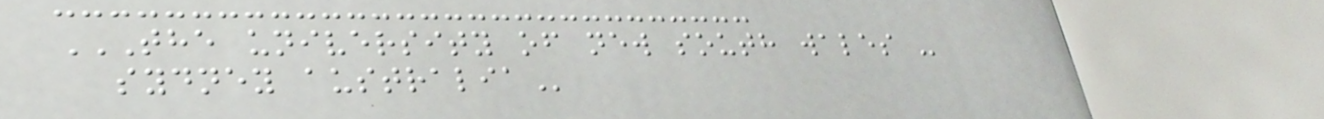THE UNIVERSITY OF NEW SOUTH WALES -
SYDNEY AUSTRALIA
